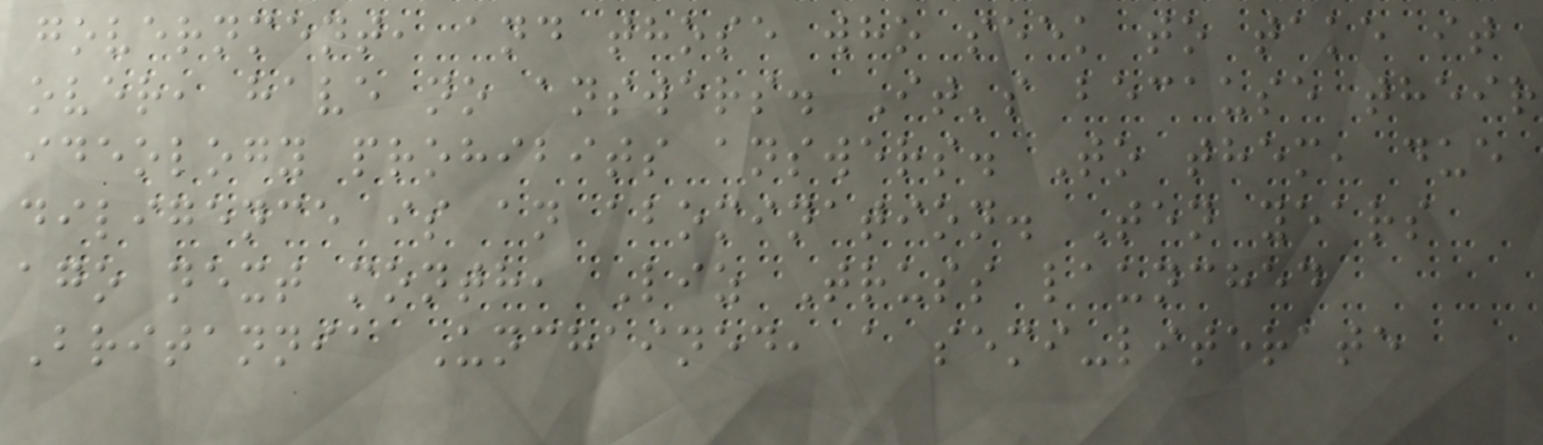government, and those who seek to take it
over, have no answers. It's because their
ideology prohibits answers. To them, due
diligence is an abomination. Ten years
ago next month, Liz Truss launched
Britannia Unchained, a semi-literate
